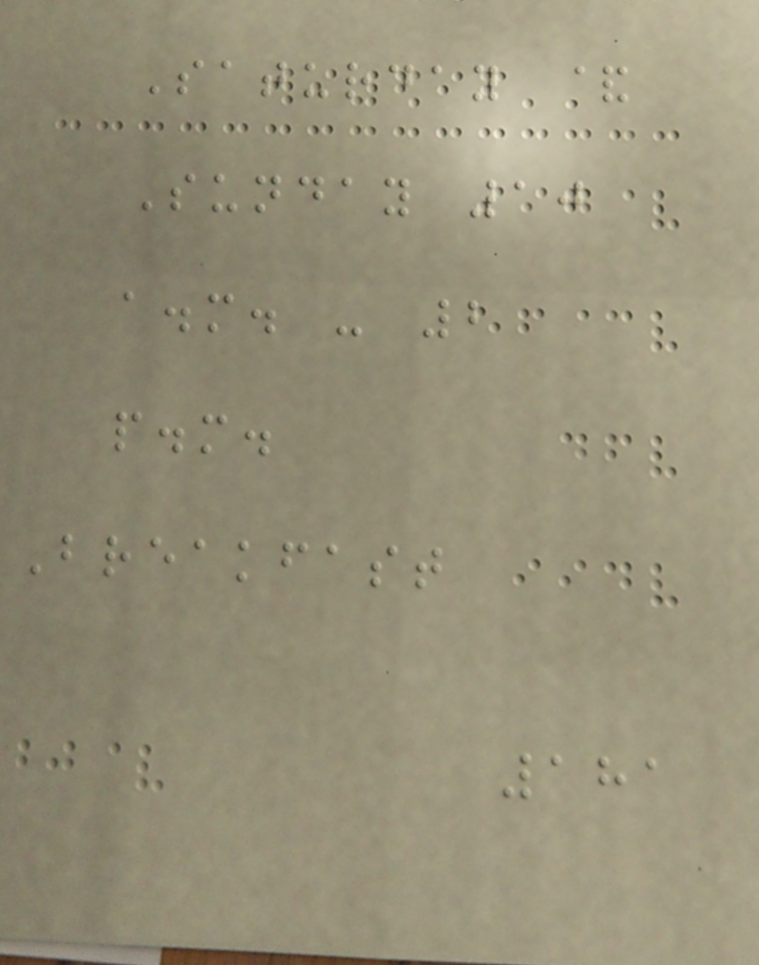Saturday &
Sunday 10
a.m. - 2
p.m.
Breakfast
181
